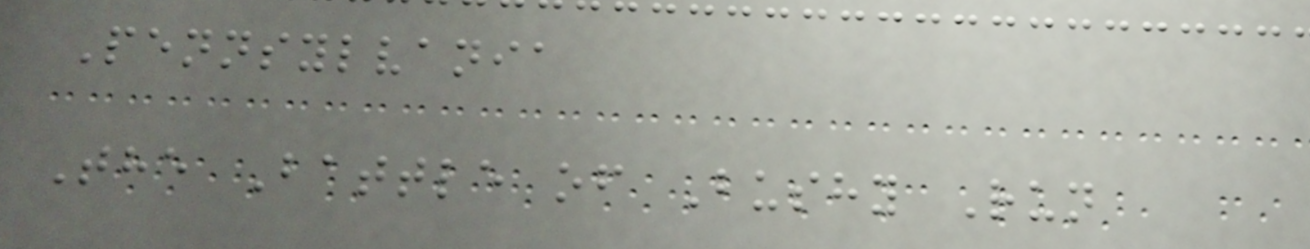Pennsylvania
The Battle of Bushy Run
